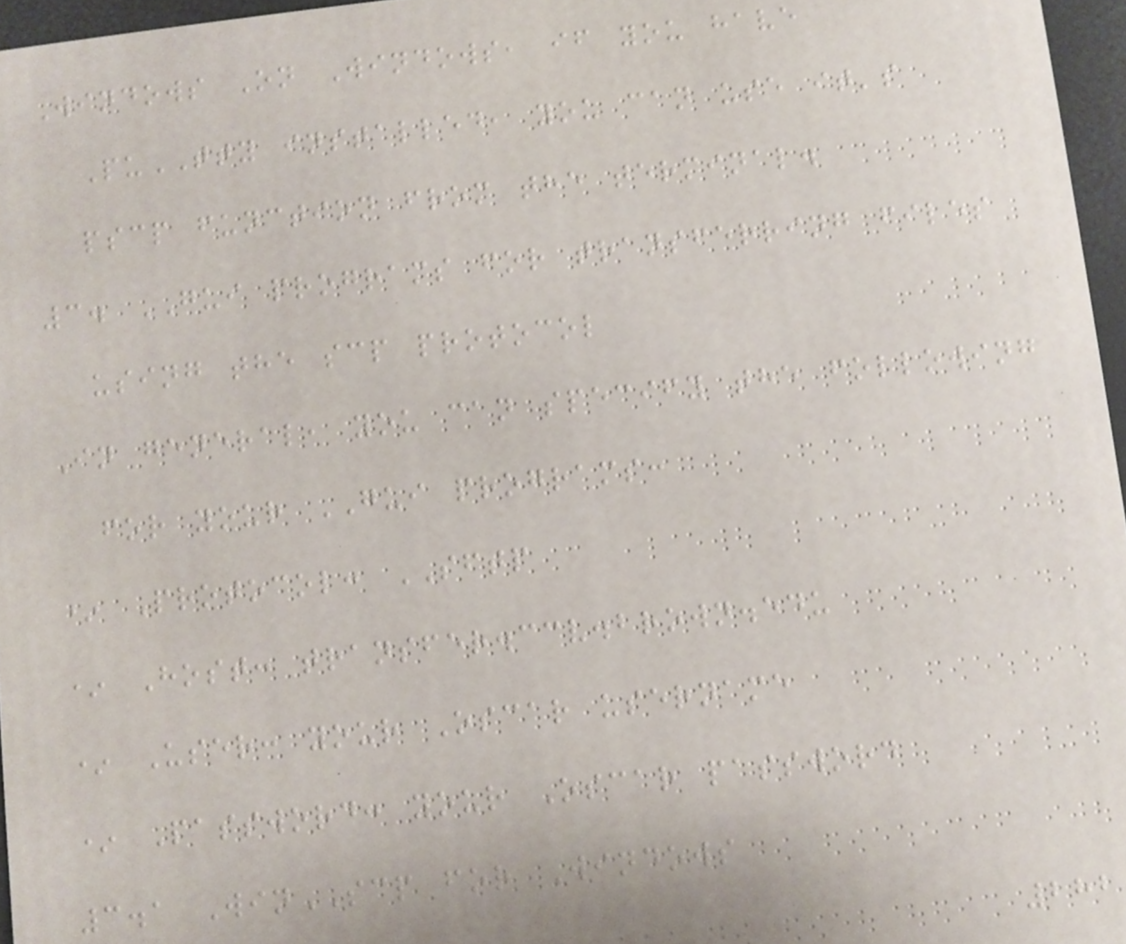Windows On Windows, if you have
PuTTY installed, you can use it's
pscp function from the terminal.
3. GUI programs for transferring files
using the scp protocol
In general, you can specify the following
for your GUI programs:
* Protocol: SFTP
* Host: transfer.ccv.brown.edu
* User: your Oscar username
* Password: your Oscar password
3.1 WinSCP for Windows
282
